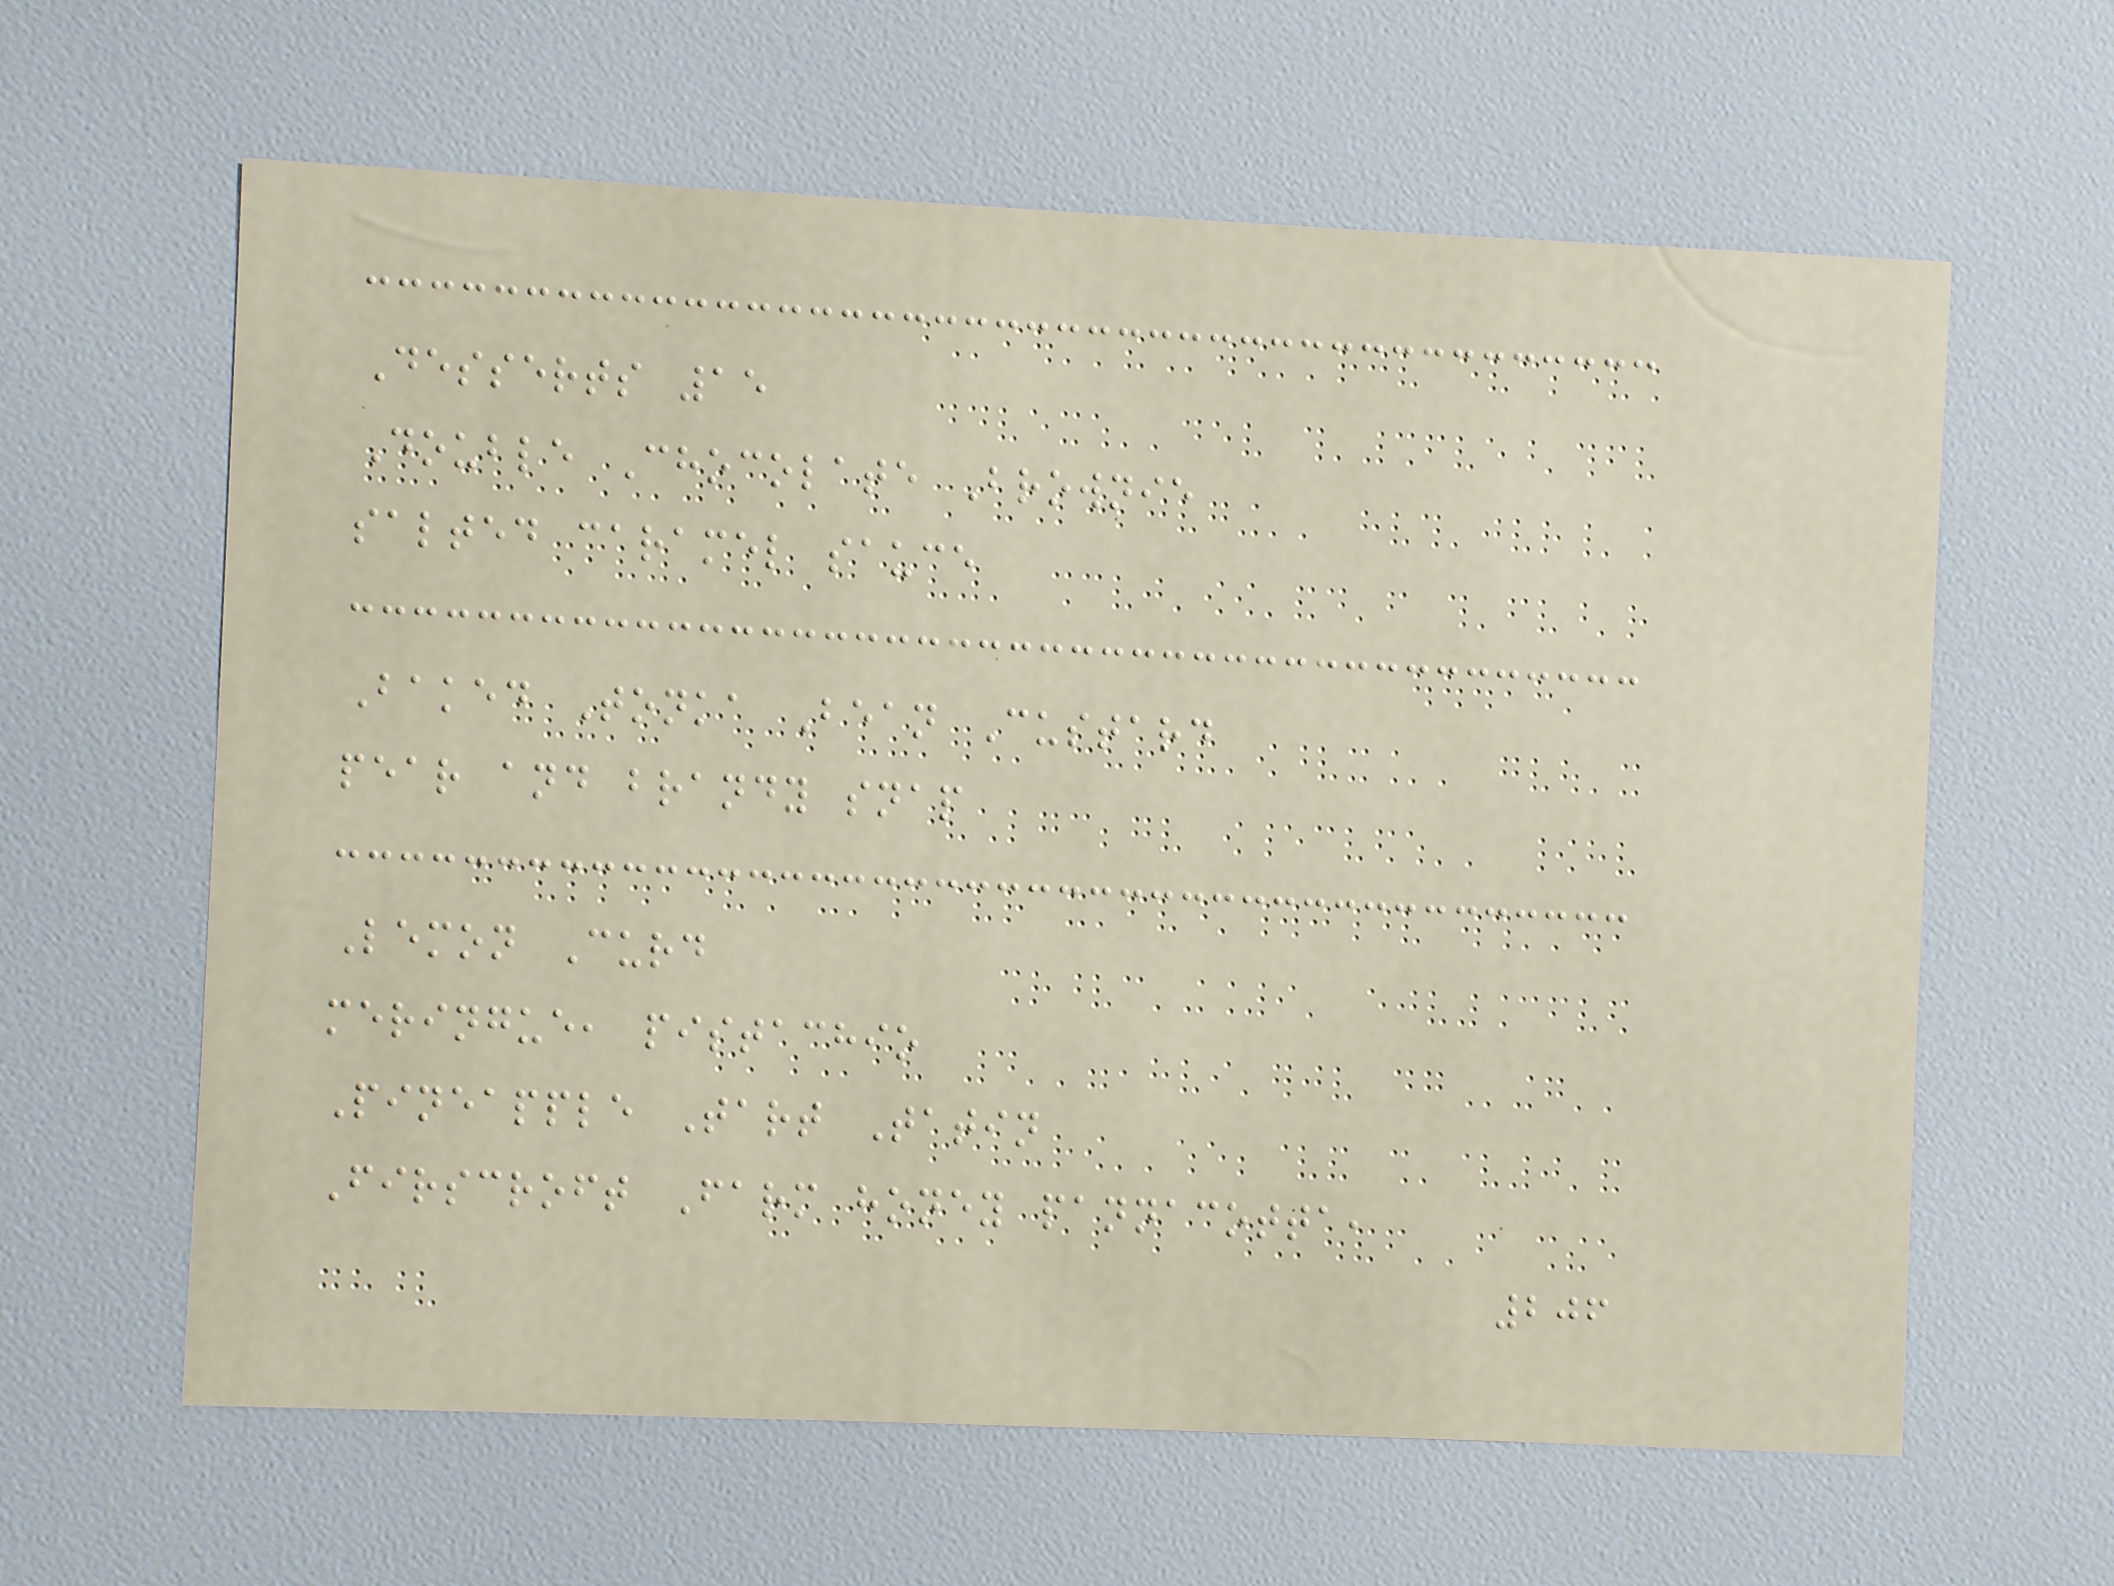Desserts 15
Double Chocolate Brownie
salted caramel sauce
Baked Tonka Bean Custard
pear and brandy snap
Lemon Curd
meringue, pistachio
Pineapple Tart Tatin
Firscroft Farm honey pannacotta,
206
